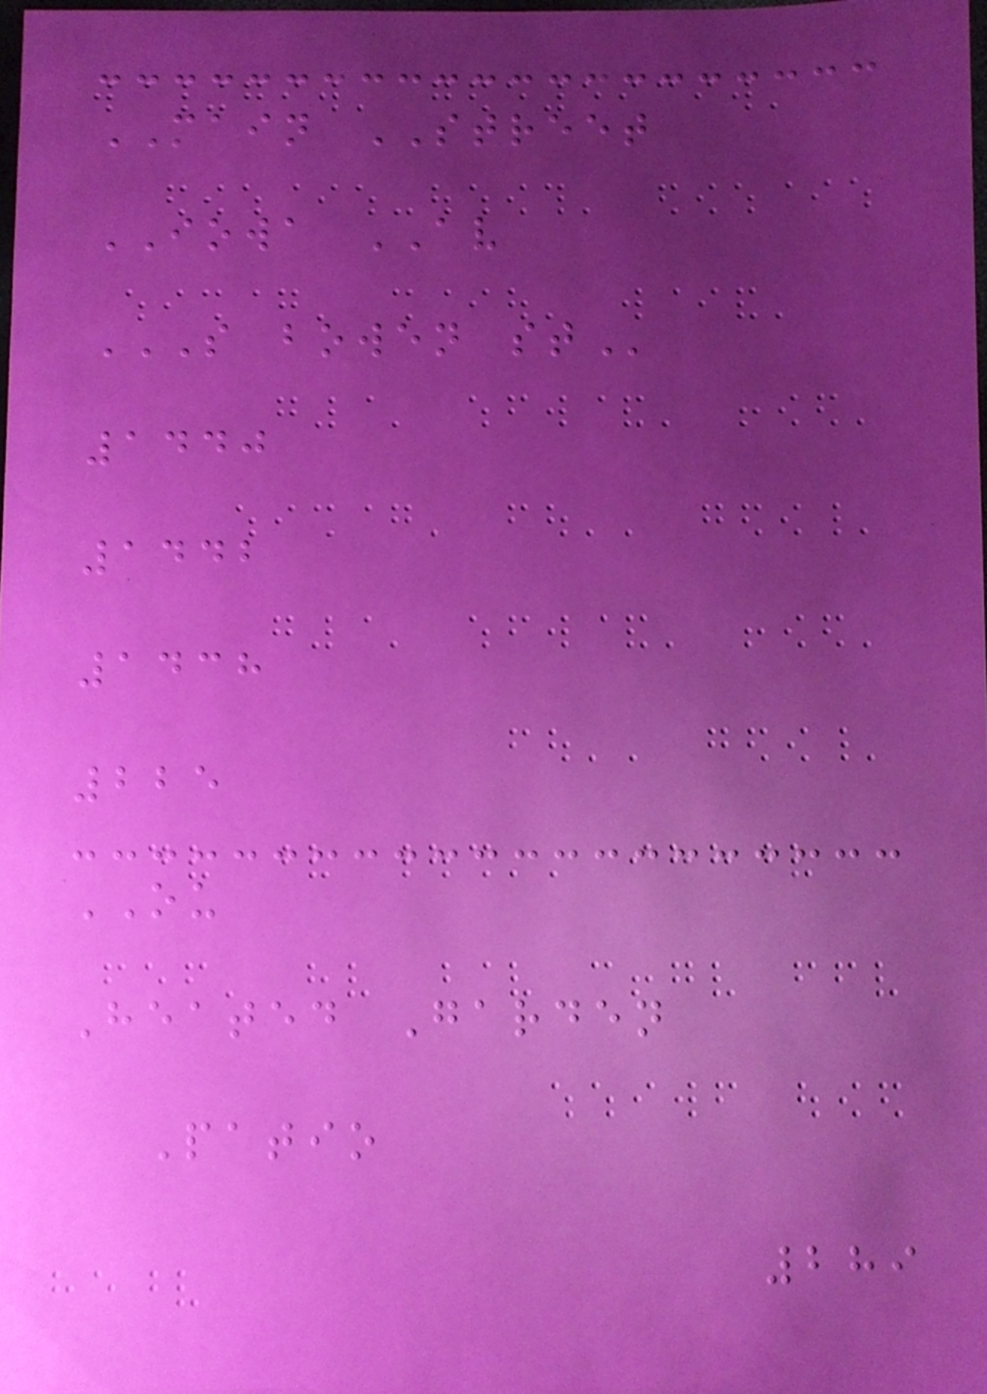MAIN STREET
IOWA AV
S BOWEN ST
1440
1442
1438
225
OU
Heated Garden
Patio
289
